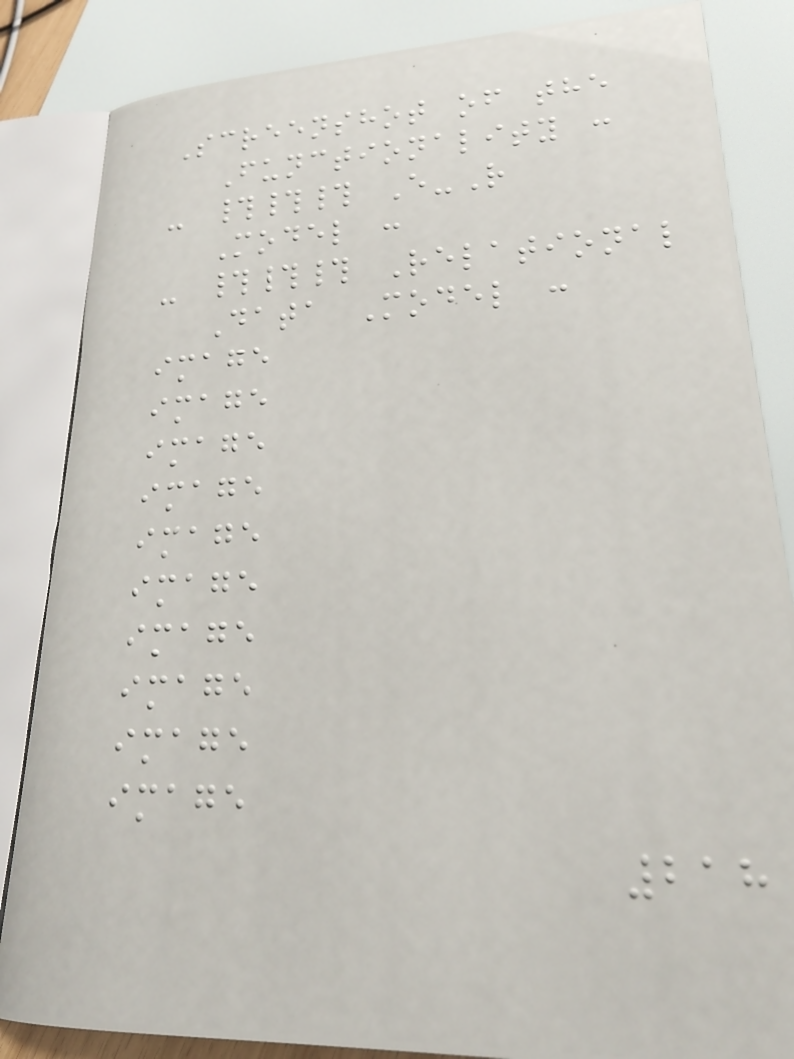Screenshot of the
Functionality :
- ### E-R
Model :
- ### Relational
Data Model :
image
image
image
image
image
image
image
image
image
image
218
